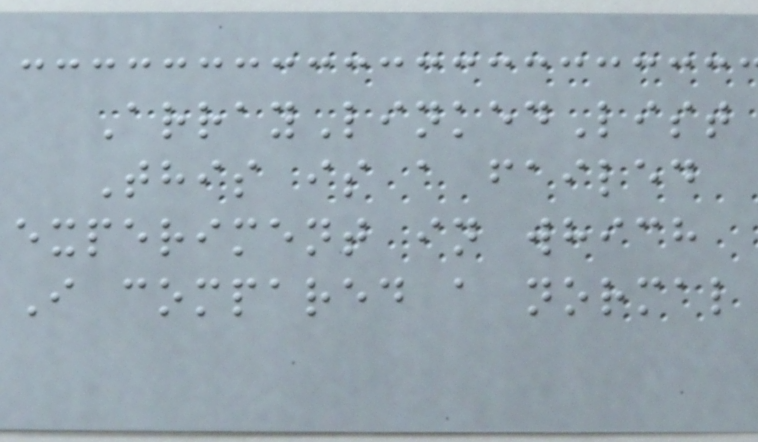ArrayLinkedList
This is a failed
experiment in which
I compared a normal
